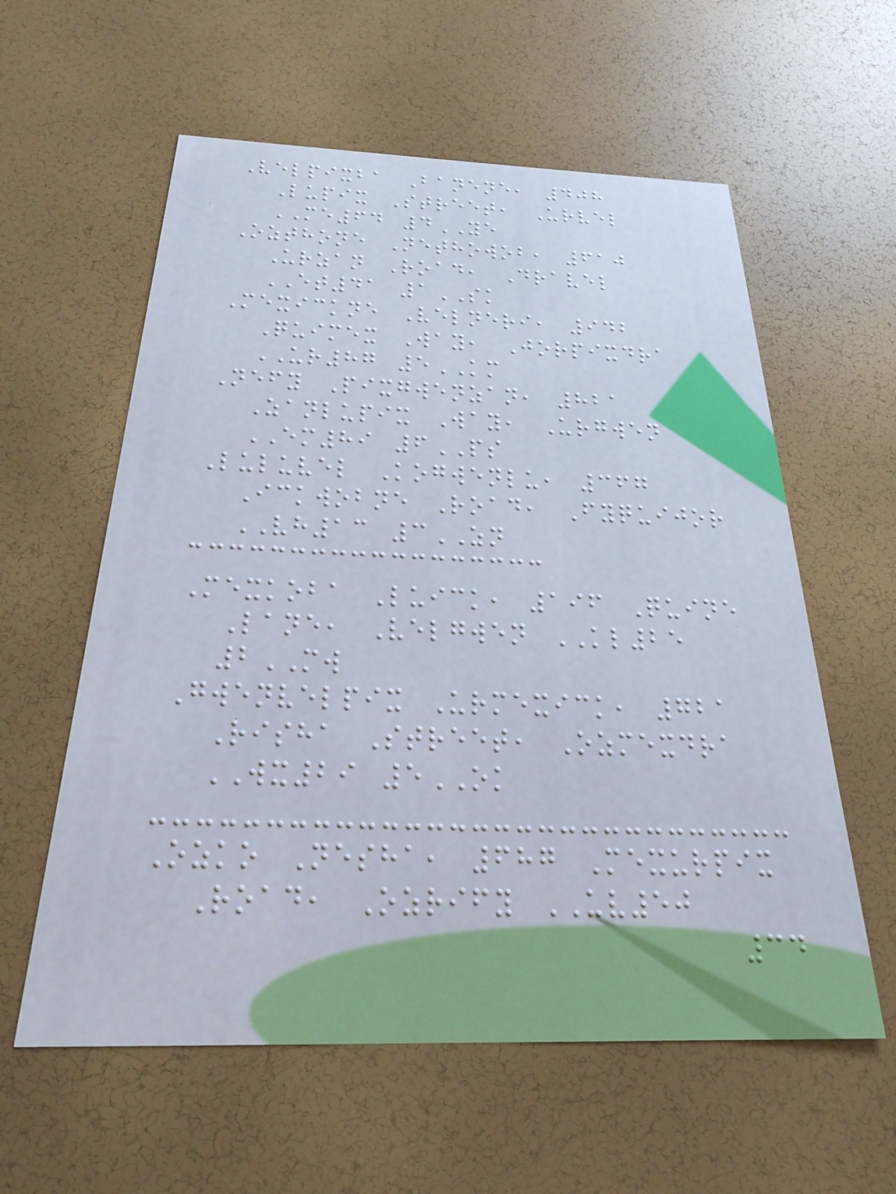Velpixba Banene, 408
Lupix Street, Urvel
ME64 4YE
Ozthone Nethowob, 610
Urzan Road, Dravel
ET41 1SK
Mexickne Velneri, 942
Quimex Way, Jorpixdra
UR87 5KM
Nefy Pixgwenzan, 821
Zanlupix Way, Urgwen
EM89 6PS
Luluvel Kogwenlu, 367
Ickwobne Road, Fyquijor
VH13 3ZN
Mexkoba Luick, 196 Quine
Lane, Velgwen KL25
2MW
Gwenvelpix Urmexick, 721
Risha Street, Ozmexdra
WX29 5OK
Ozko Nesha, 687 Mexurpix
Road, Ozrify UV50
34
